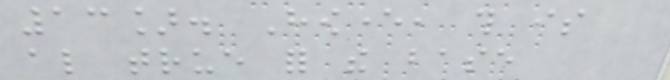13]. However, this is
also true for the base
